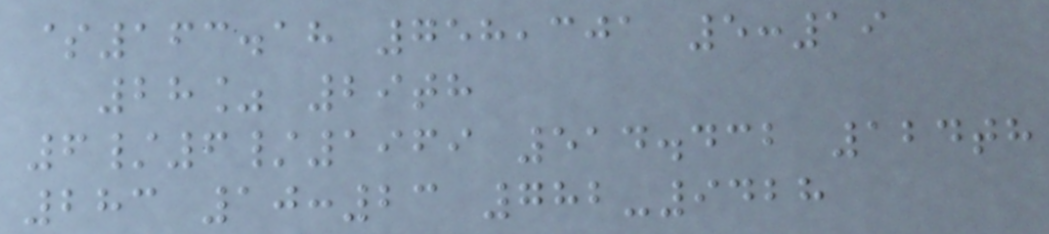$163.18 758,301 5:19
28% 29th
6/6/1969 514.432 124th
283 10:23 782-9428
